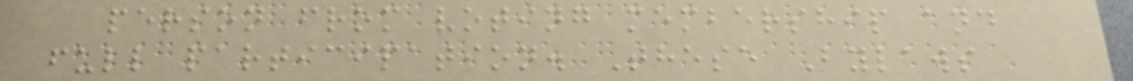person from voting membership and
full participation. These Bylaws
